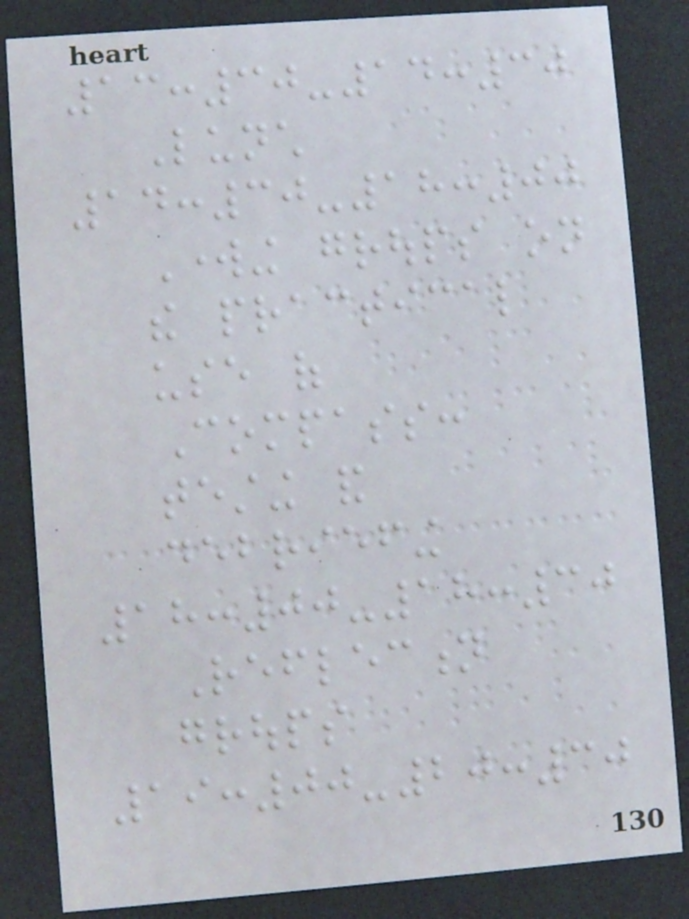13:30-14:30
Lunch
14:30-18:00
Working groups on
the practical
use of
Compass:
testing and
debriefing
18:00-18:30
Reflection
groups
19:00-20:30
